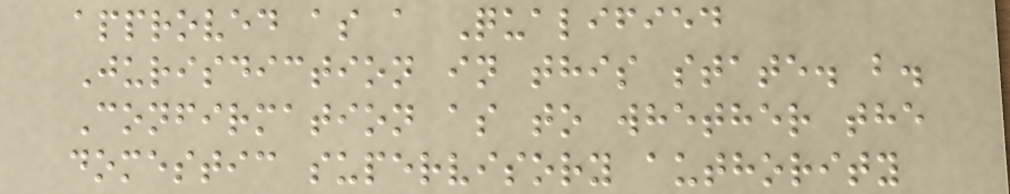approved as a Qualified
Jurisdiction in this state. b.
Confirmation as to whether the
domestic supervisory authority
